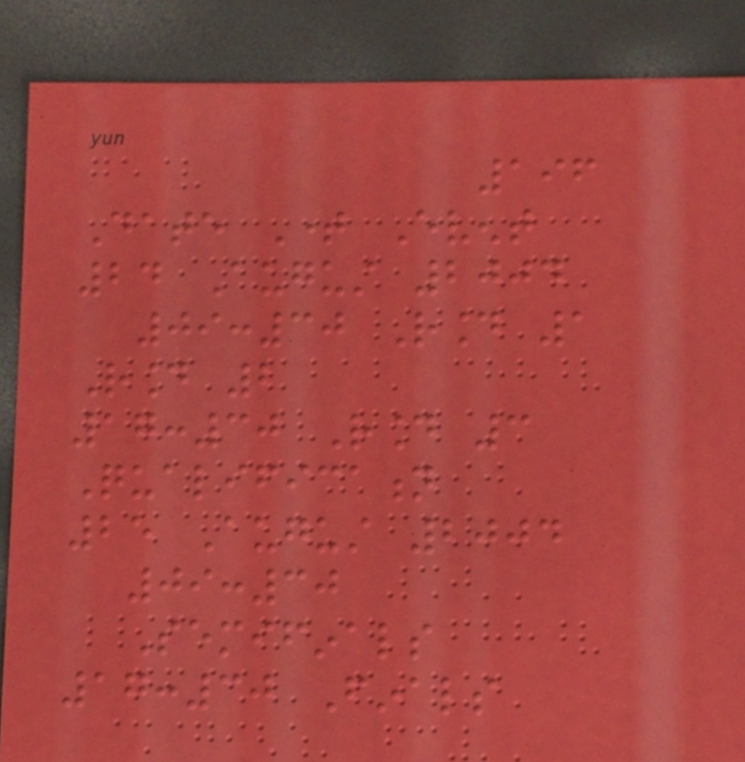196
Date Time Event
24 August 2004
09:30 Round 1
Round 2
17:30 Round 3
Qualification
25 August 2004
09:30
Semifinals
17:30 Finals
